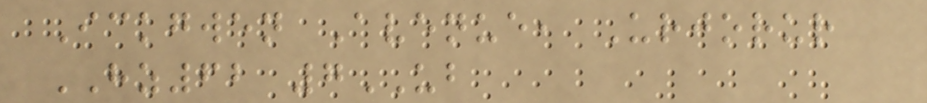Ickgwen Avenue, Urjorur
HZ62 7UB
